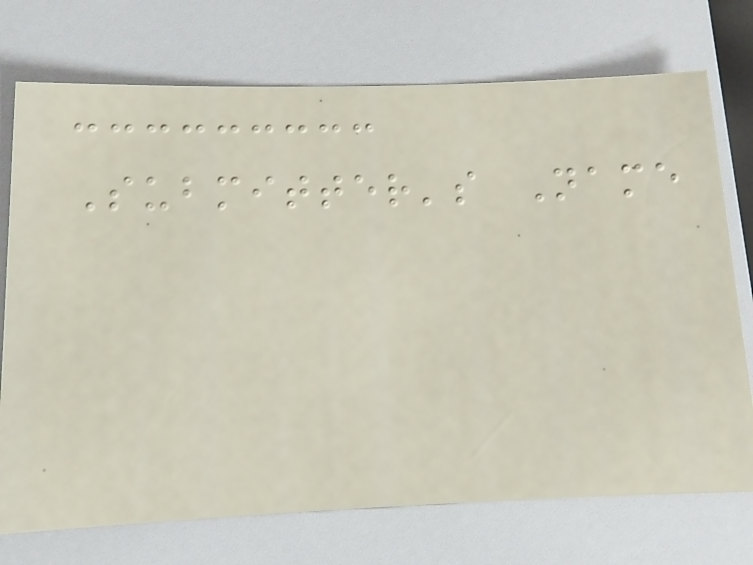Submitter's Name
